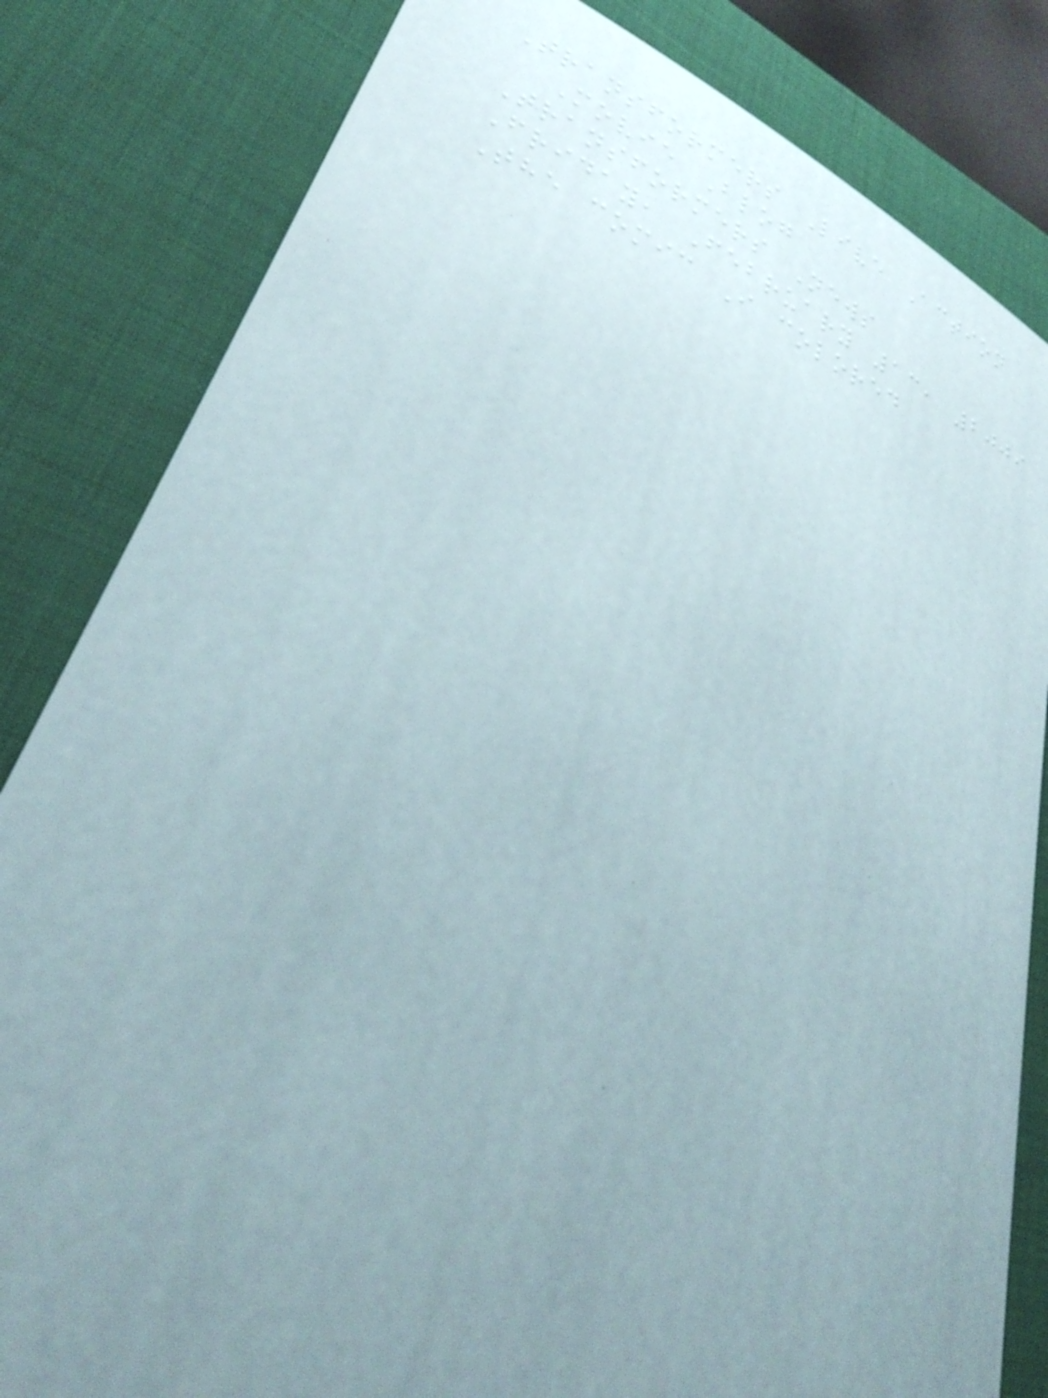Transformers Live Action
Movie Blog
Transformers News
Friday, February 13, 2009
The comic I colored
